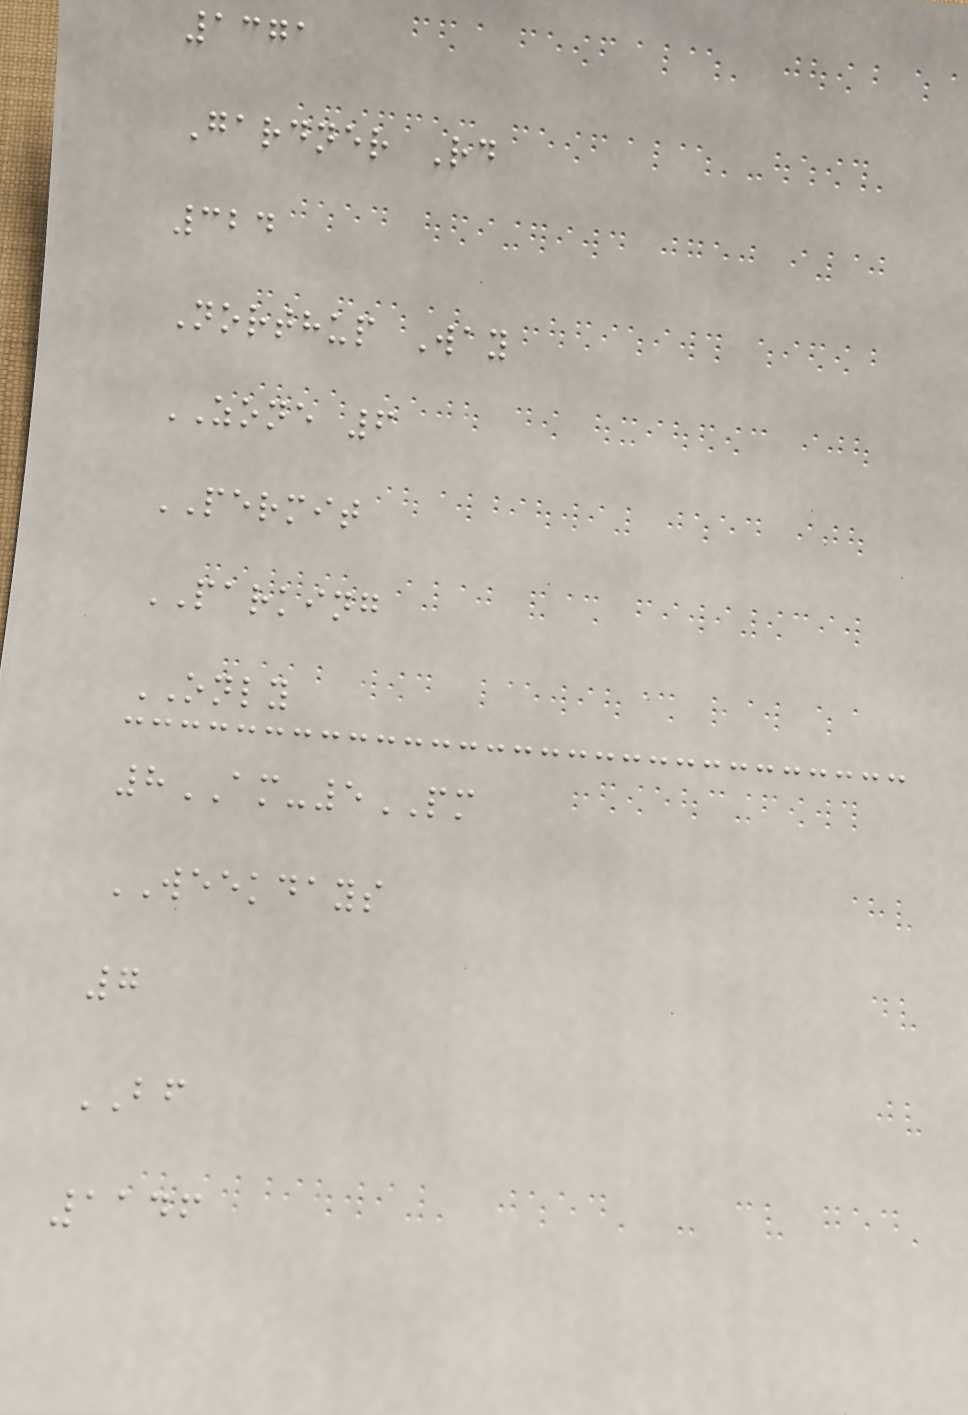1371
Gardner Rd
324
Northup Way
ZONE 6
PERMIT
PARKING
ONLY
8AM-5PM
WEEKDAYS
7
BF
1146
